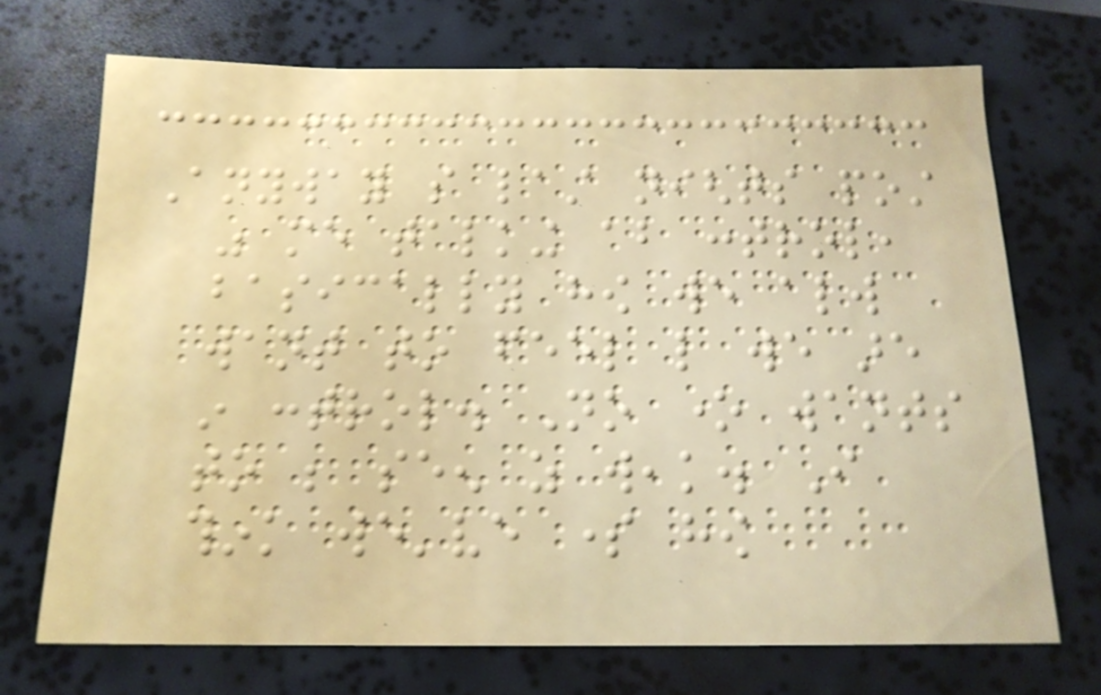Anyway so last nights post
was me talking about control,
basically how we always
want to feel like we are
in control. No one wants
to be seen as weak. I
think we've some how
